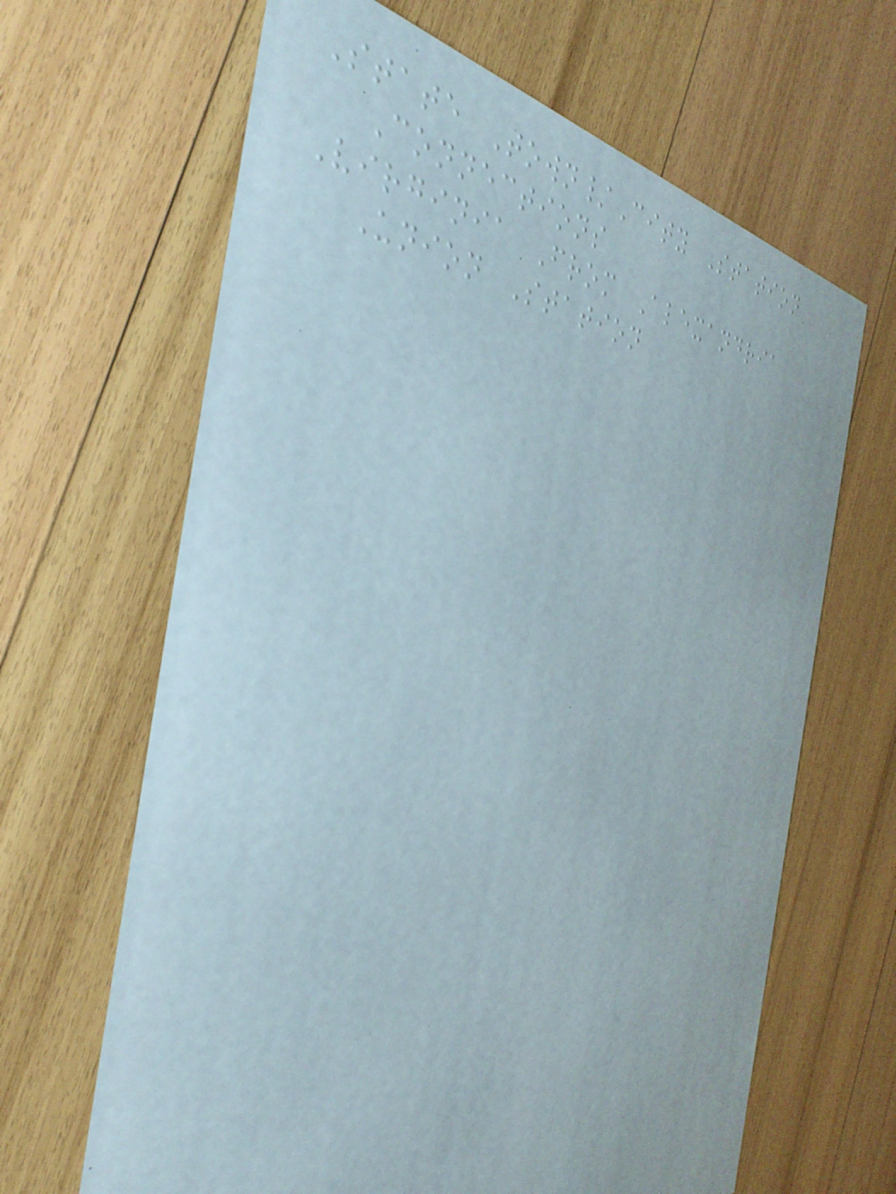State Town/City Station
Connections
Virginia From Alexandria
Union Station
